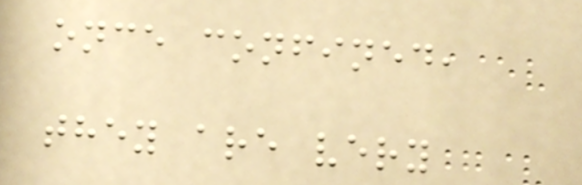once confined,
they are very
